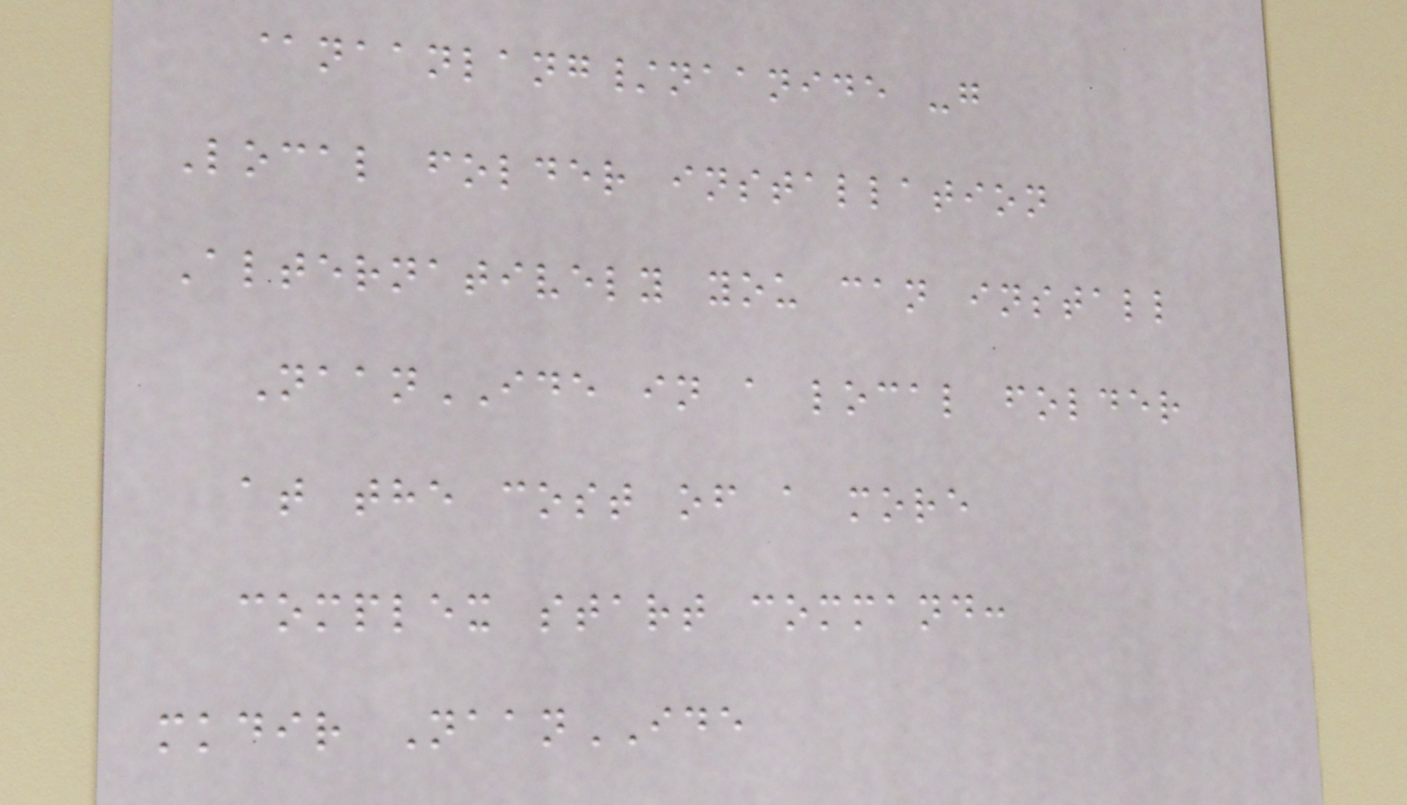@naanlang/naanide -g
Local folder installation
Alternatively you can install
NaanIDE in a local folder
at the cost of a more
complex start command:
mkdir NaanIDE
